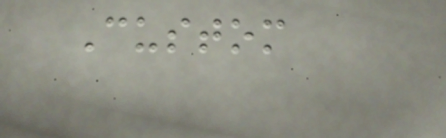Custom
